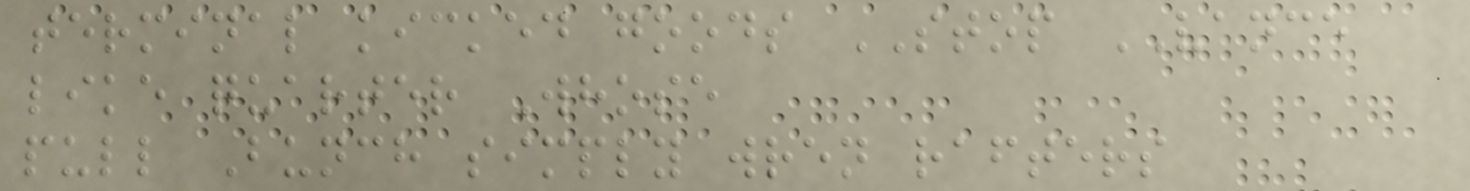terminal kicked goods STOP VANCE
like quarter Whose
pull Bunch simply wren rafters
